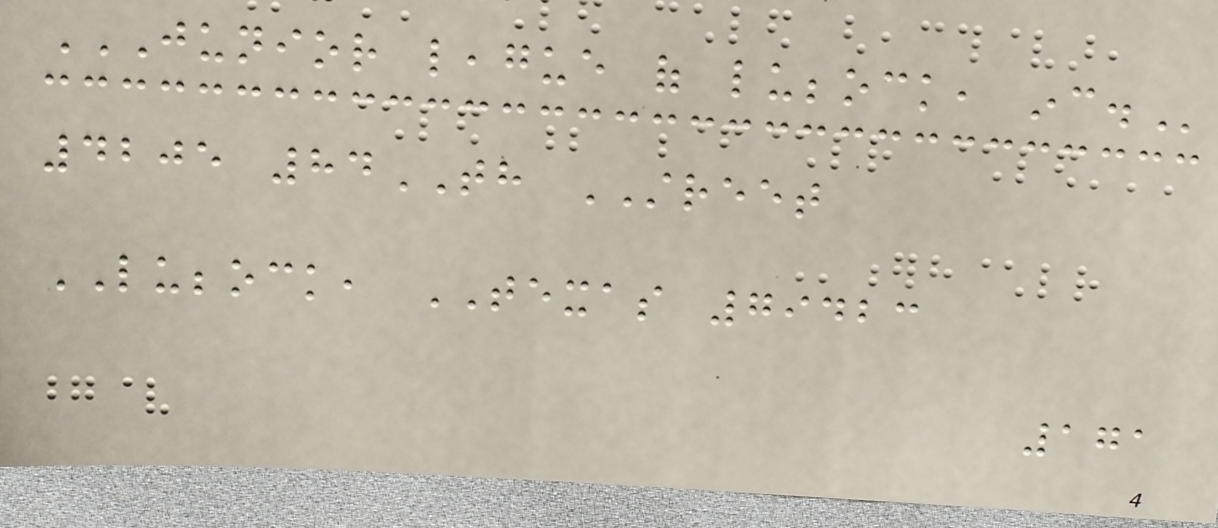JUNIOR LEAGUE OF LUBBOCK, INC.
4205 84TH STREET
LUBBOCK, TEXAS 79423
171
